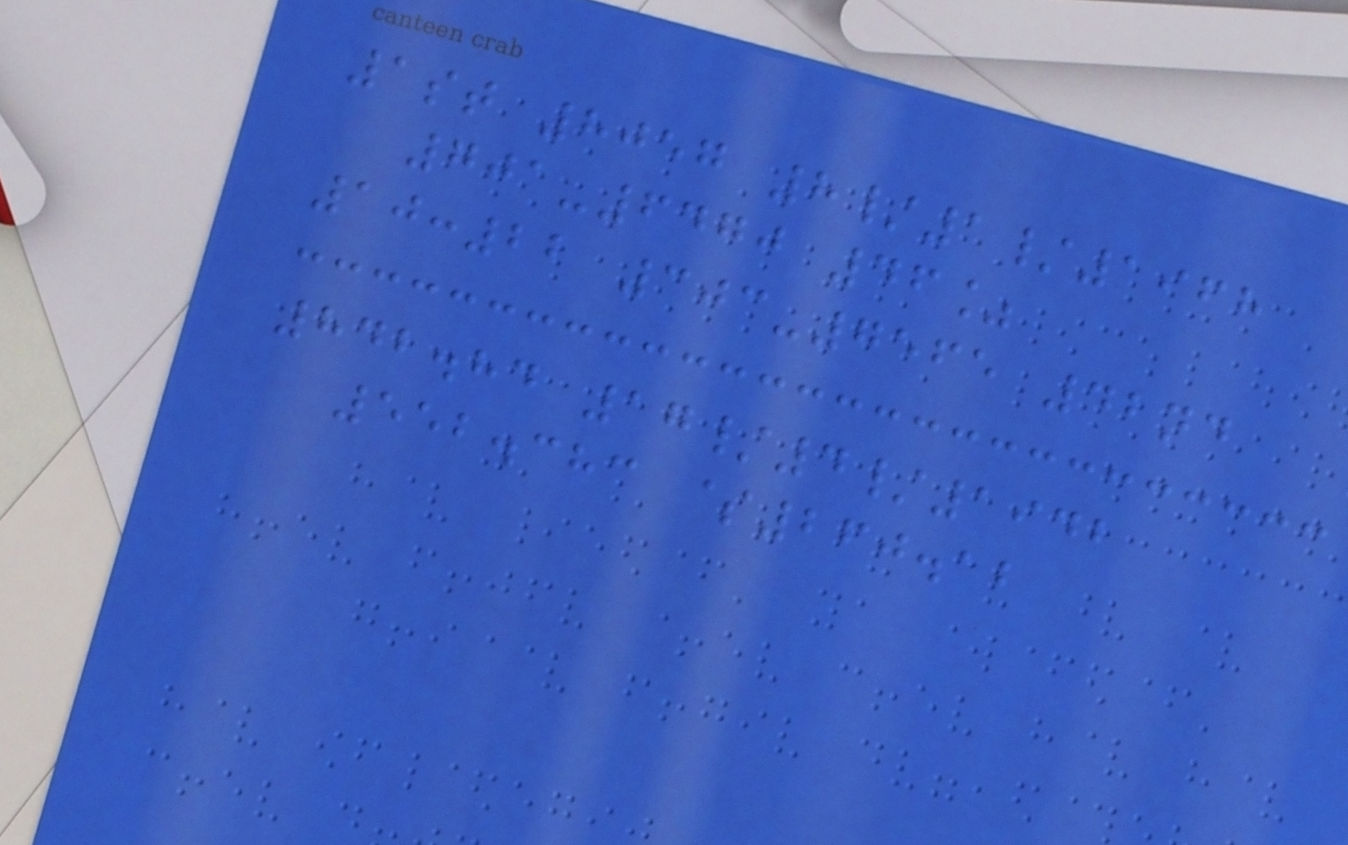1st 8057 8/1/1968
701-6470 46%
10:22 303-7565 42nd
842.84 17/4/1942
552.383 $260.12
